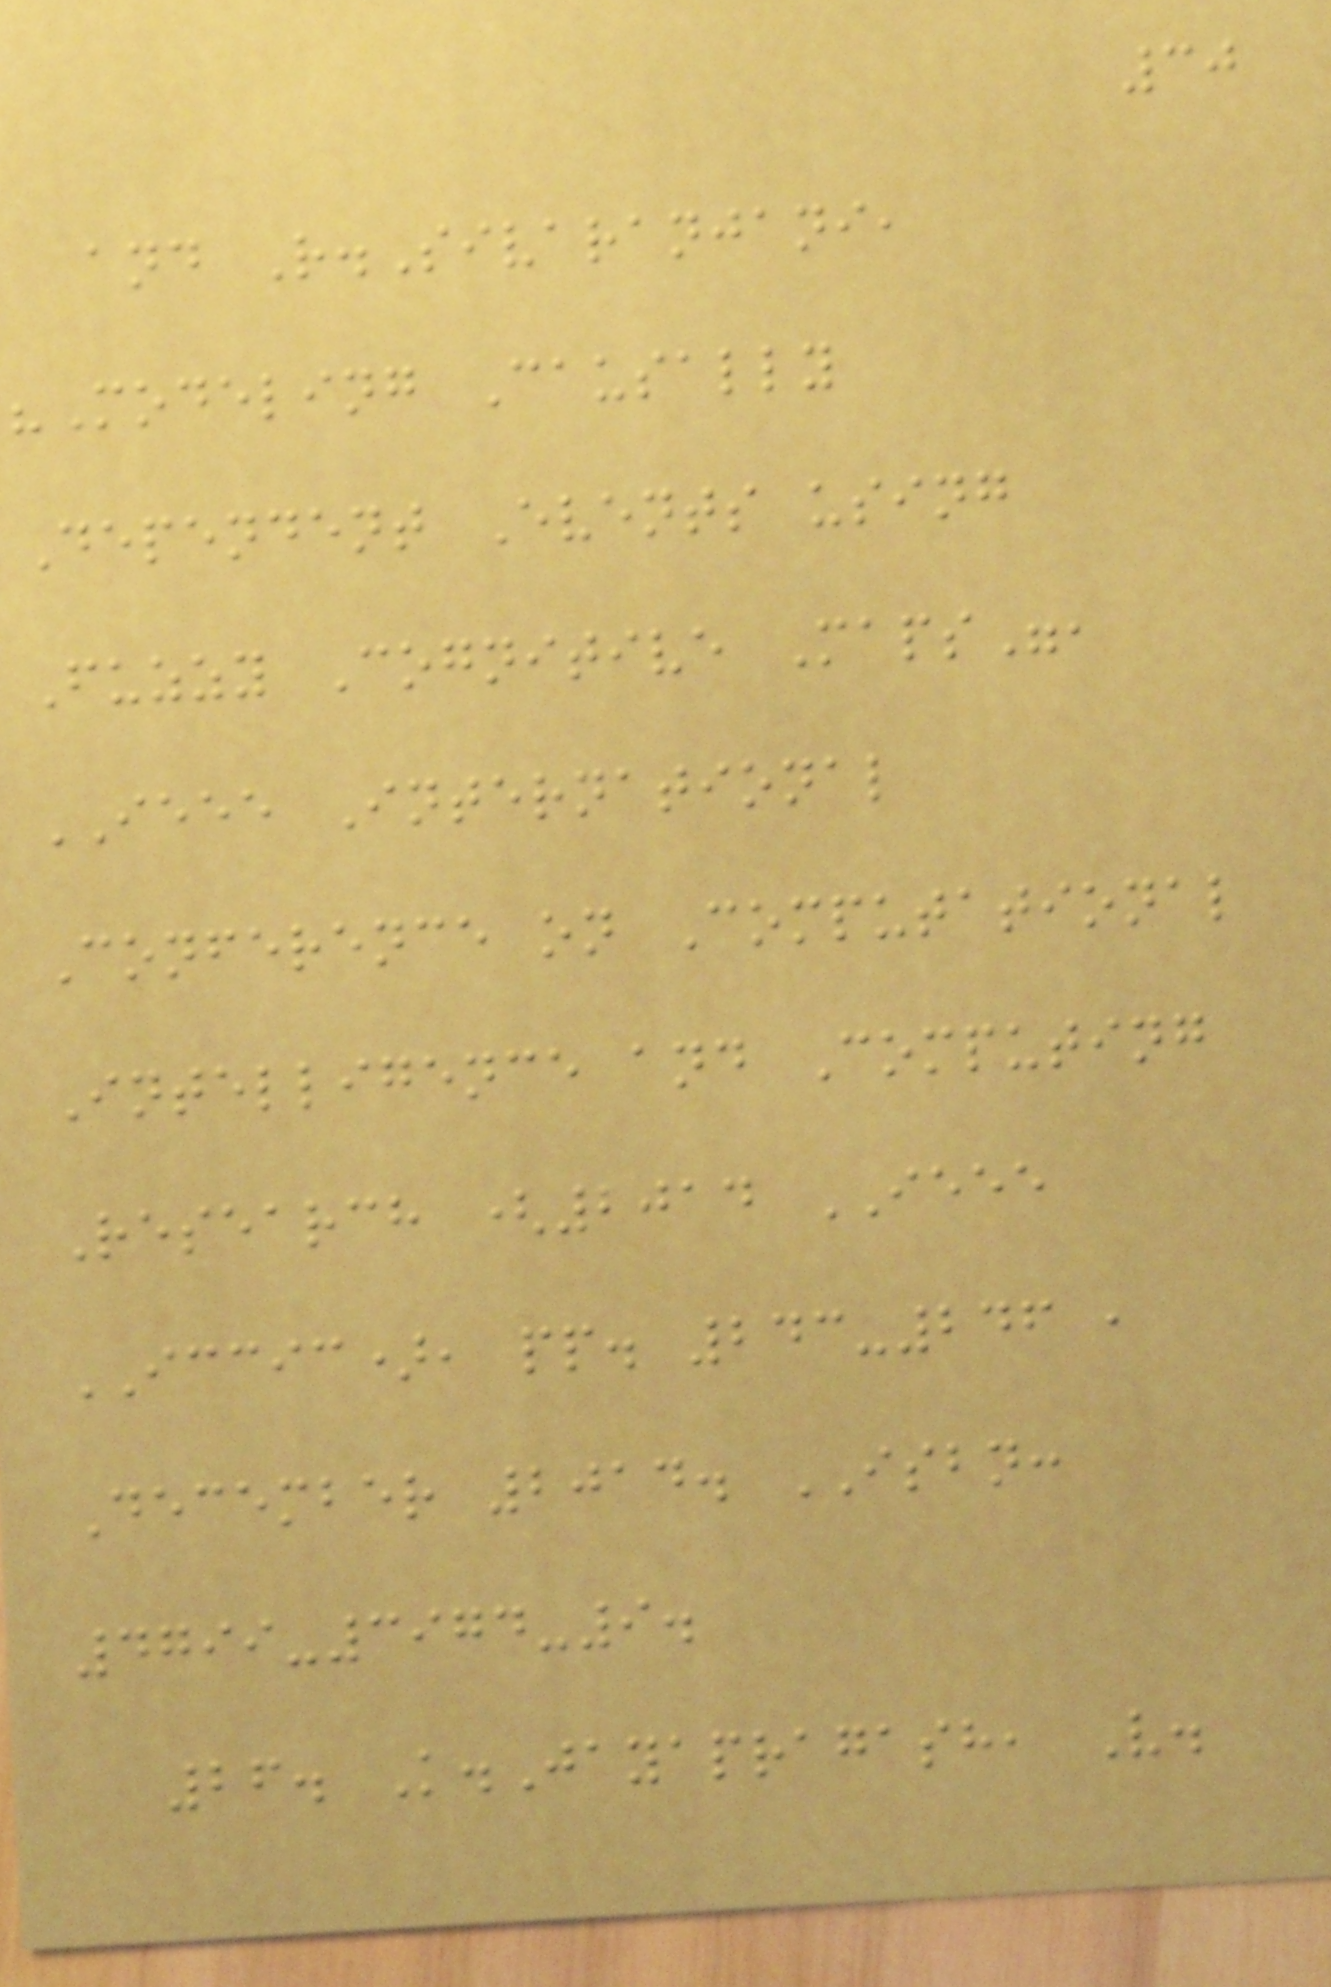30
and R.Sivaranjani,
"Modeling Causally
Dependent Events using
Fuzzy Cognitive Maps",
IEEE International
Conference on Computational
Intelligence and Computing
Research (2014 IEEE
ICCIC), pp. 243-246 ,
December 2014. ISBN:
4799-3974-9.
26. K.Jayapragash, V.
